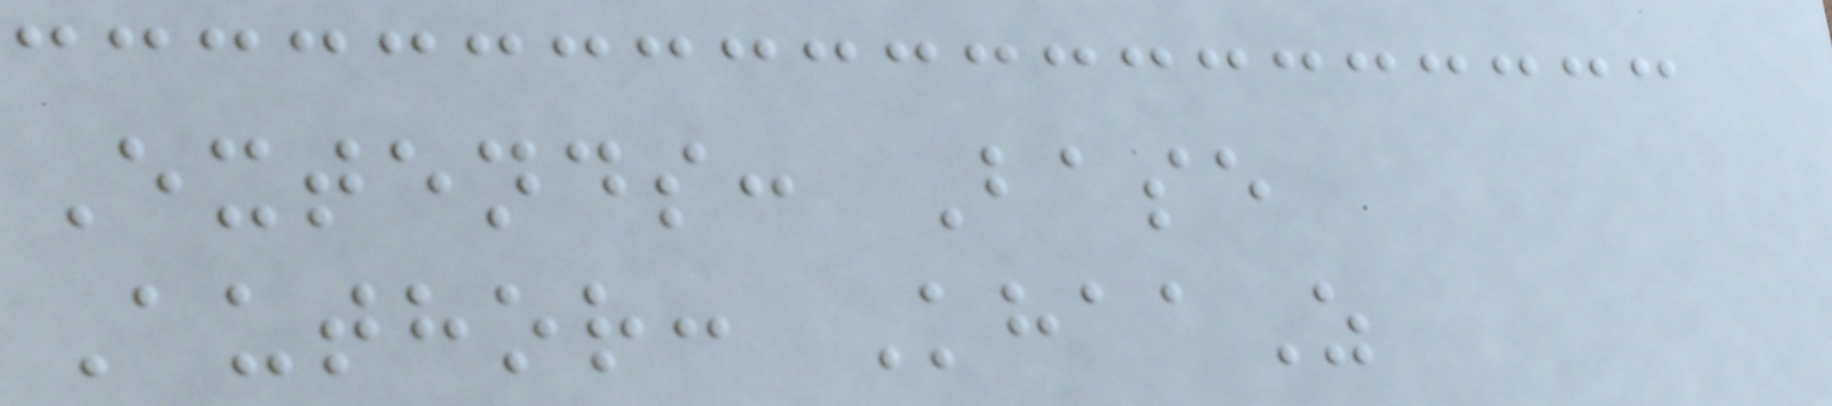Extends: Base
Author: KhaaZ
